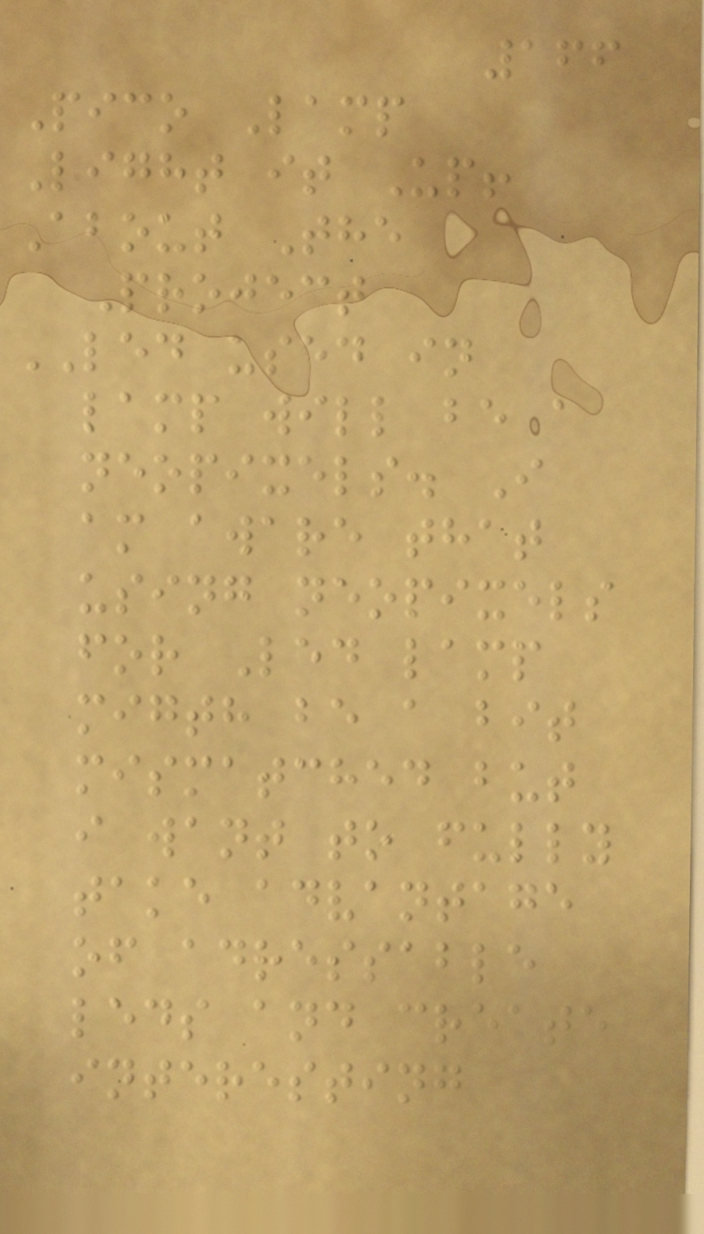166
Pico Lamp
Light it Up!
About The
Project
LED used in
lamp will be a
neopixels. I
am aware that
using neopixels
for Led lamp
migth be a bit
mismatched but
i want to fully
take advantage
of adressable
leds and create
interesting
